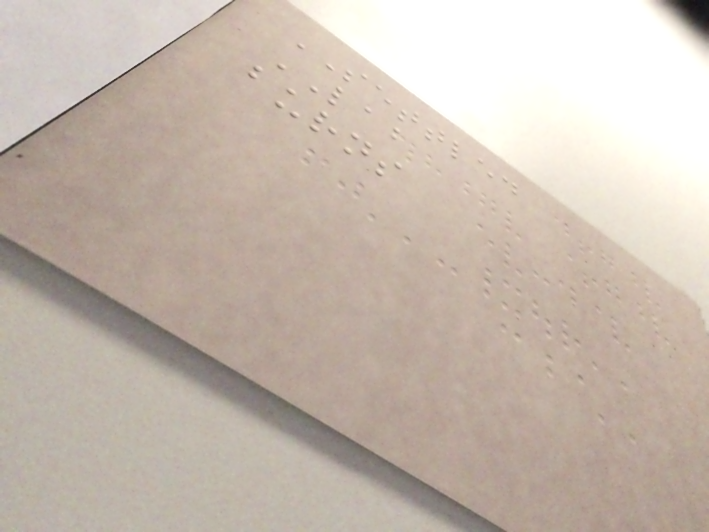SETTLED
LAB
burns
